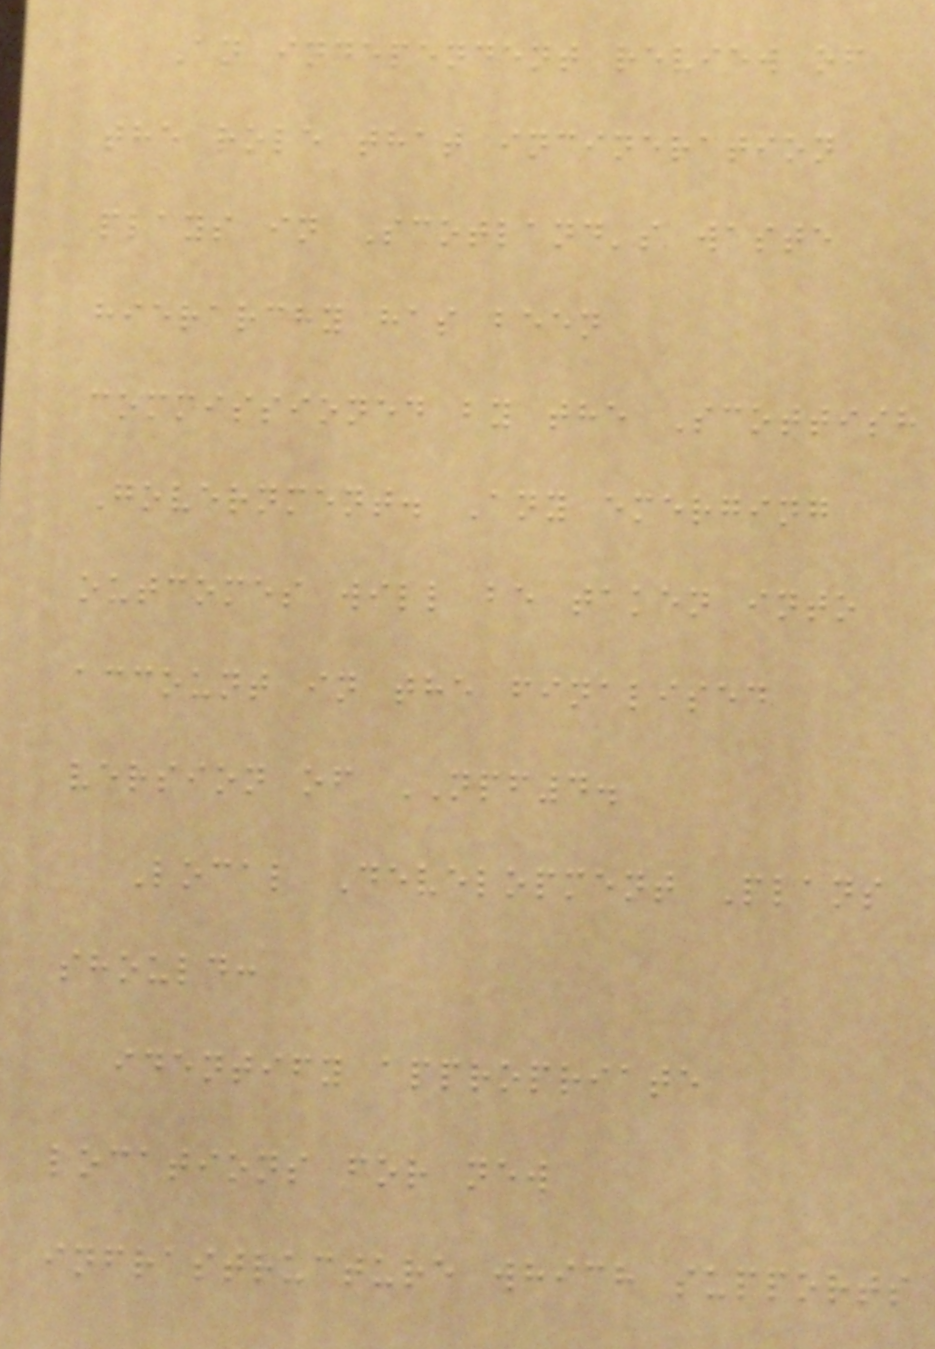An independent review of
the role that incineration
plays in Scotland's waste
hierarchy has been
commissioned by the Scottish
Government. Any emerging
outcomes will be taken into
account in the finalised
version of NPF4.
Local Development Plans
should:
identify appropriate
locations for new
infrastructure which supports
